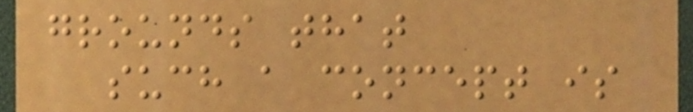grounds that
such a concept is
